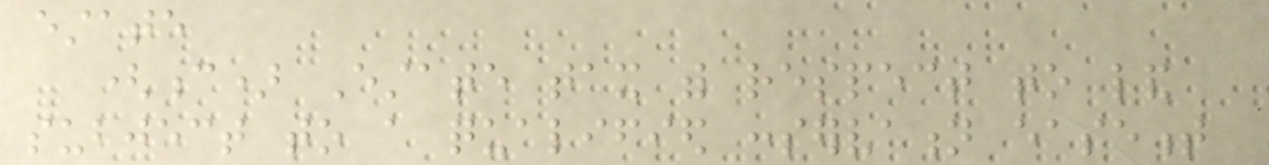estate
(c) Estate tax with respect to land
subject to a qualified conservation easement
